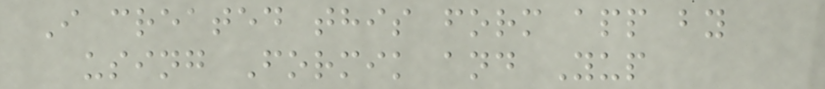I created this form app by
using Formik and Yup
